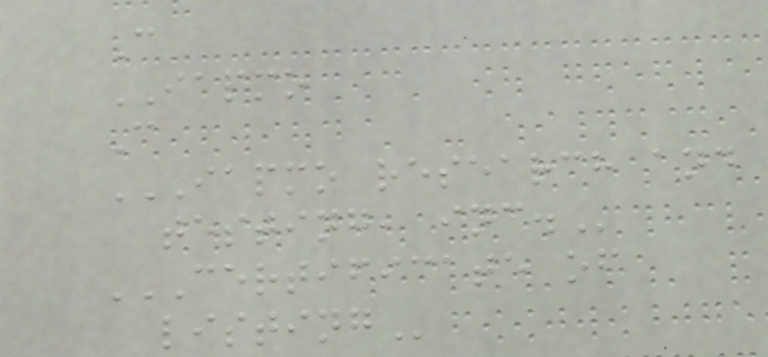C
IAPMO
C
IAPMO RESEARCH AND
TESTING, INC.
CERTIFICATE OF
LISTING
